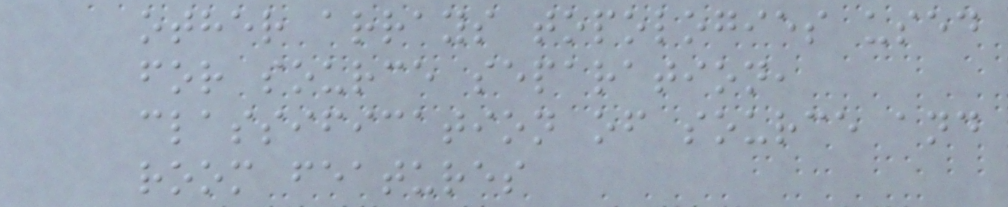other arrays topologies used
for source separation,
classification of source and
room features
